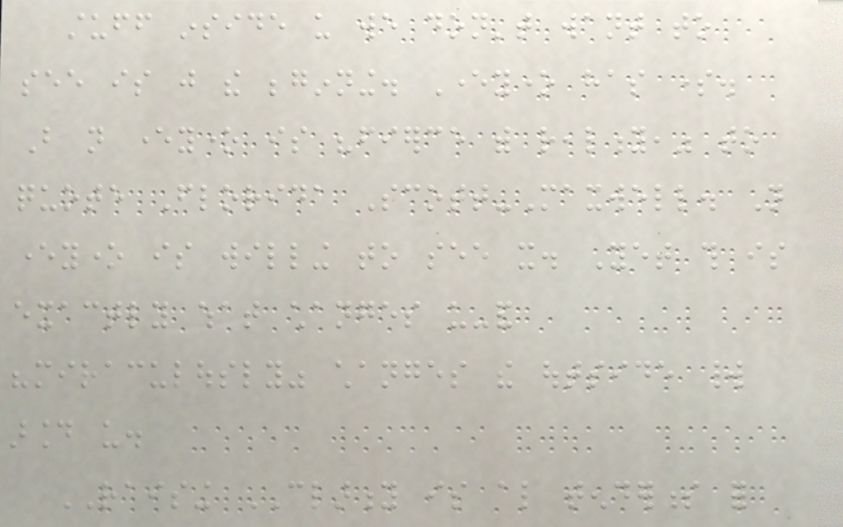stuff inside us we don't want to
see is just the beginning. Everyone has some.
But not everyone is "fierce with reality," to
quote Florida Scott-Maxwell. Not
everyone is willing to see it. Yet this is
exactly what changes us-and
"miraculously" changes the outside world
around us.
RAISING CLARITY is also tenderness for
